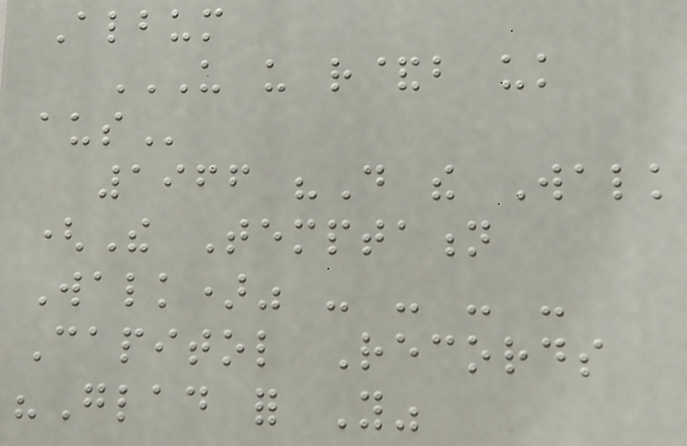Album
US US R&B UK
AUS
1966 "Do the Walk
(The Temptation
Walk)" - - - -
Capitol Records
"Glad for You"
